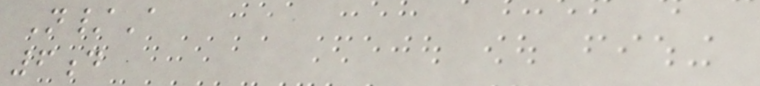N/A
6d
